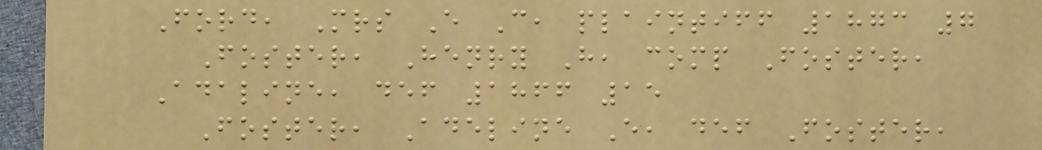Ford, Mrs E C, plaintiff 1873 7
Foster, Henry H, comp Foster,
Adaline, def 1866 15
Foster, Adeline E, def Foster,
